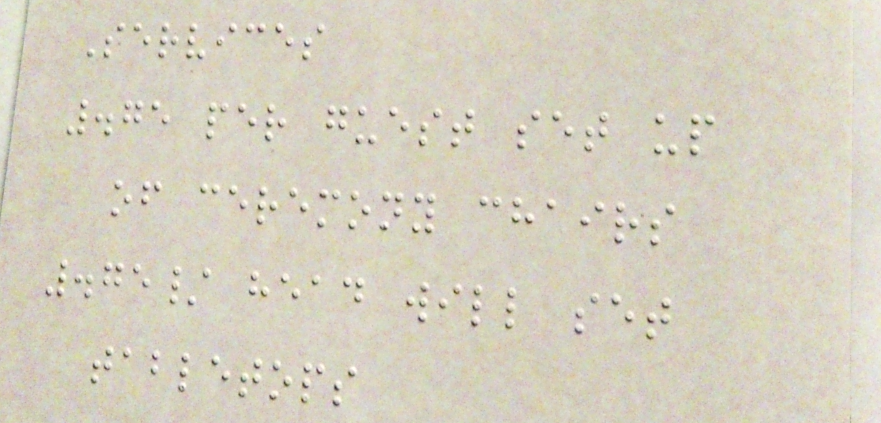Services
.75 per guest set up
of ceremony chairs
.75/ head will set
tabletops
